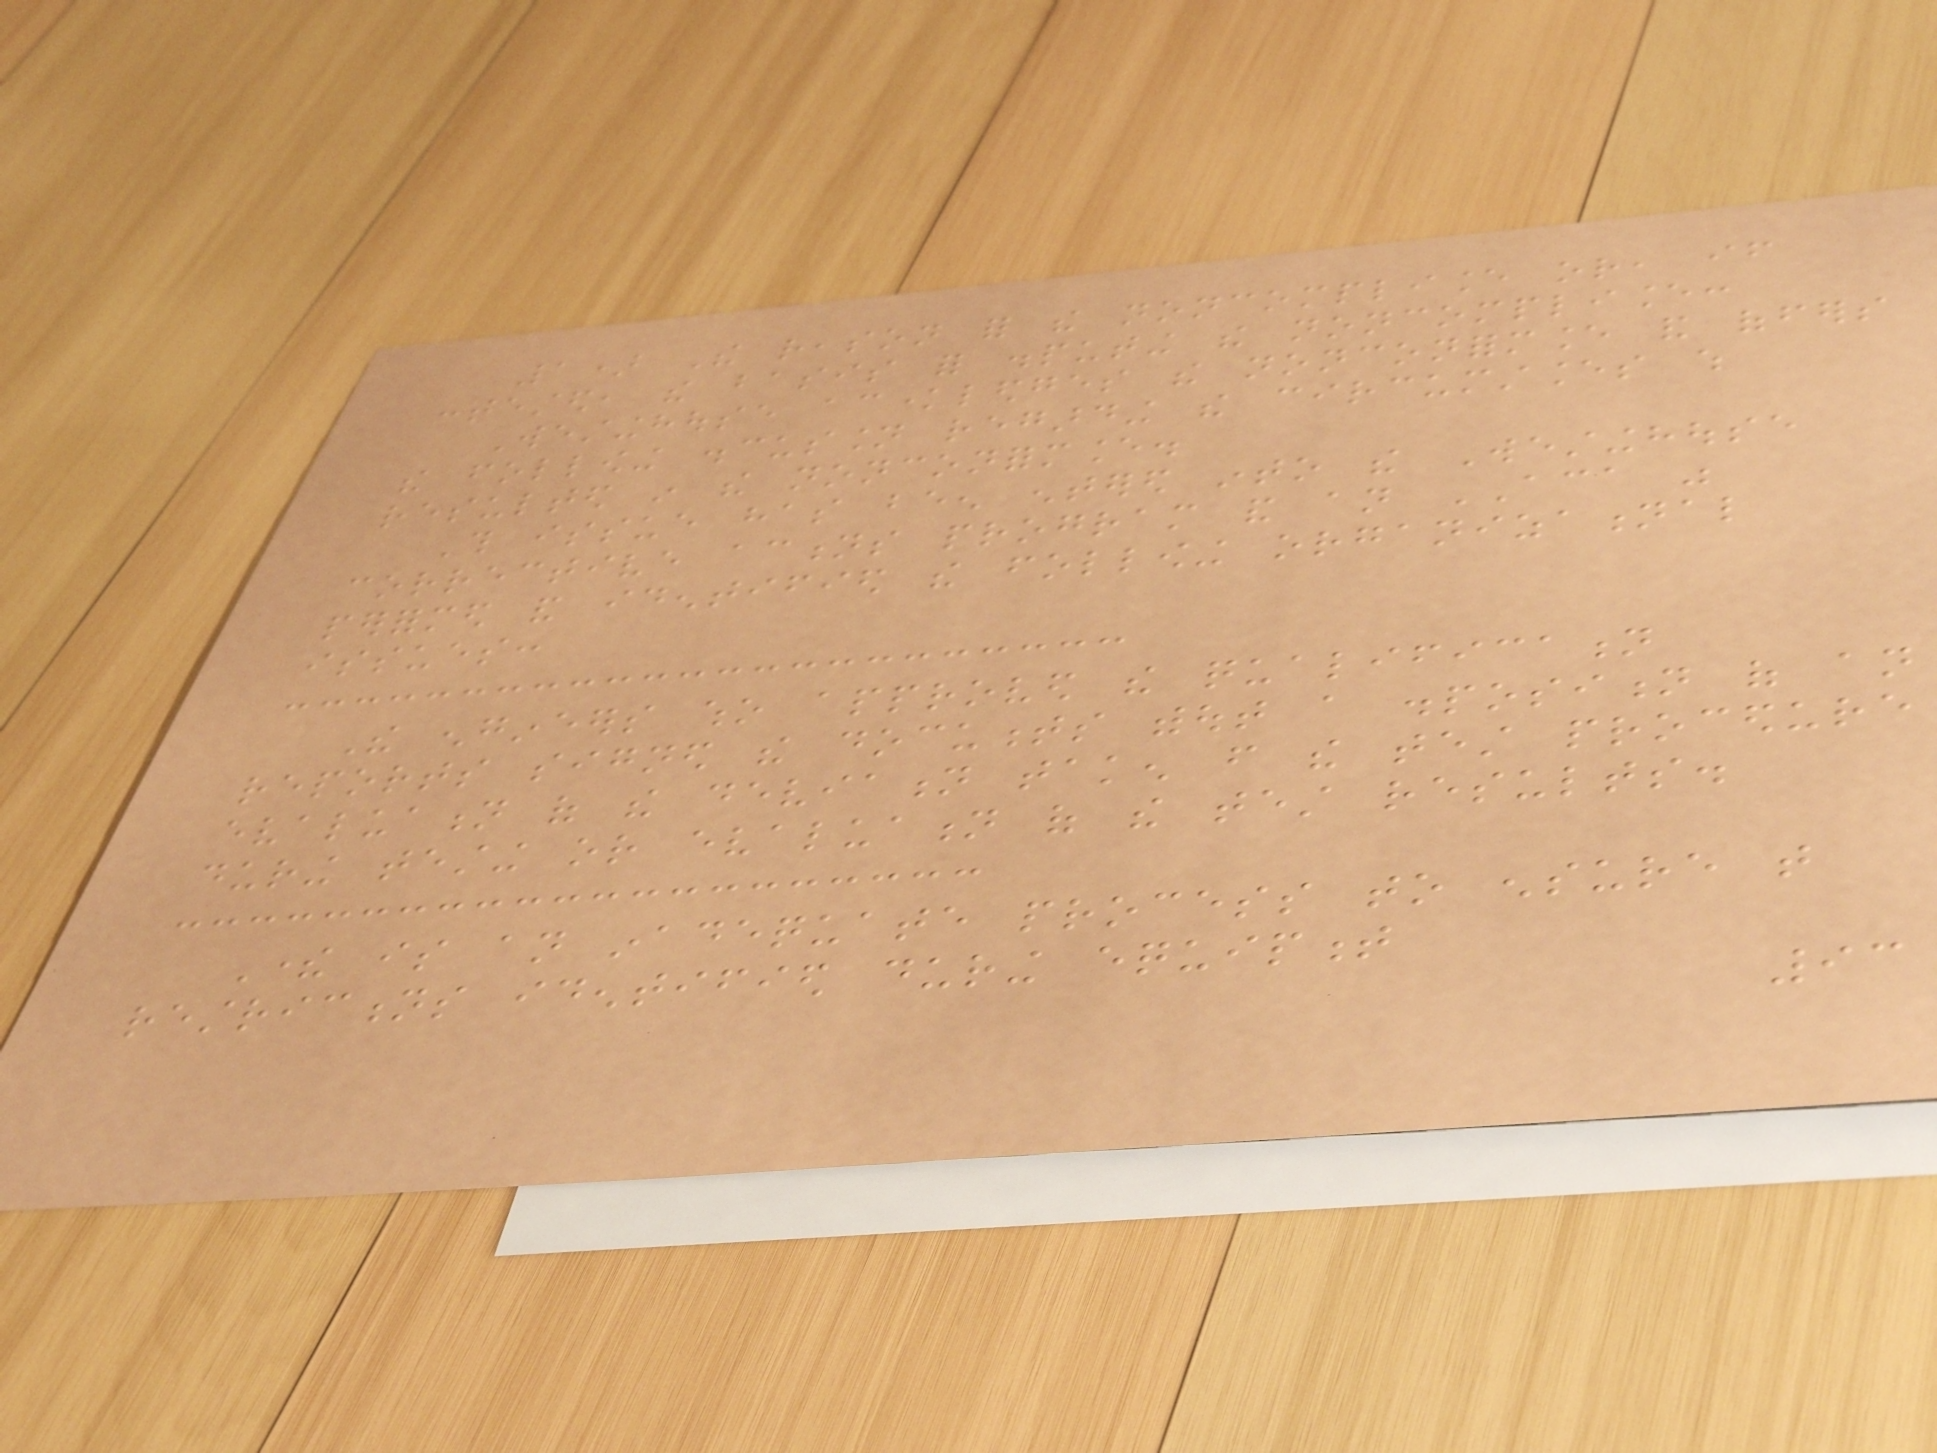1) The reason for the noncompliance or, if
contested, the basis for disputing the noncompliance:
Westinghouse acknowledges the nonconformance and offers
the following discussion regarding the circumstances which
resulted in the nonconformance.
This issue has been entered into the Westinghouse
corrective actions program and an ACA was
performed and identified the following organizational
issues:
The engineers who approved the qualification
reports signed the documents without a disposition of an
evaluation of the deviation taken from the test procedure
during testing or evaluation of the test results.
There is an inadequate process to ensure that
restrictions identified during equipment
93
